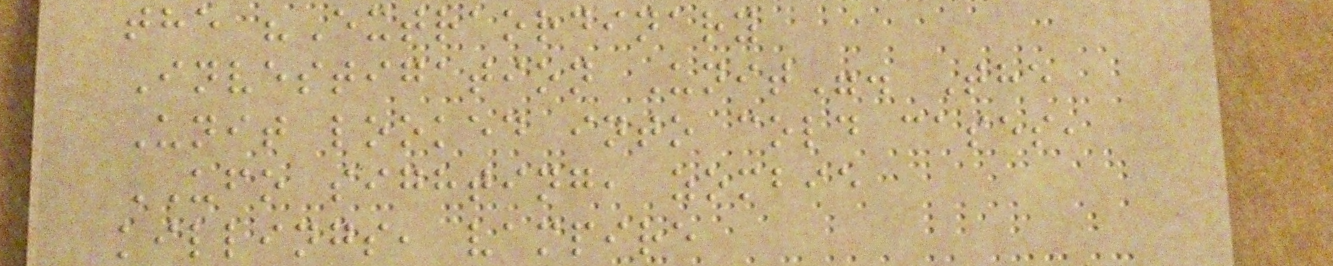the "Extraordinary
Investigation Unit". The
Unit looked into cold cases,
UFO sighting, zombie
killings, vampire
